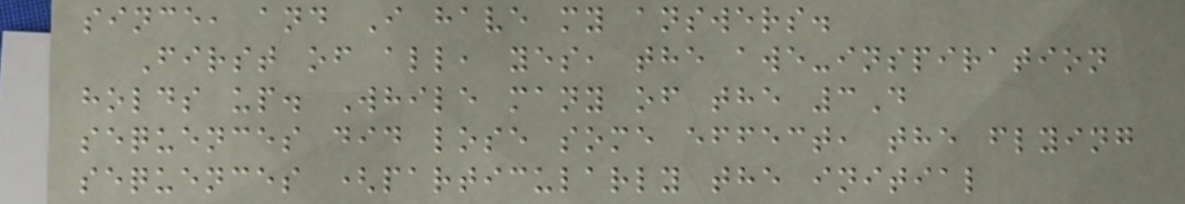since, and I have my answers.
First of all, yes, the awe-inspiration
holds up. While many of the 3D
sequences did lose some effect, the flying
sequences (particularly the initial
